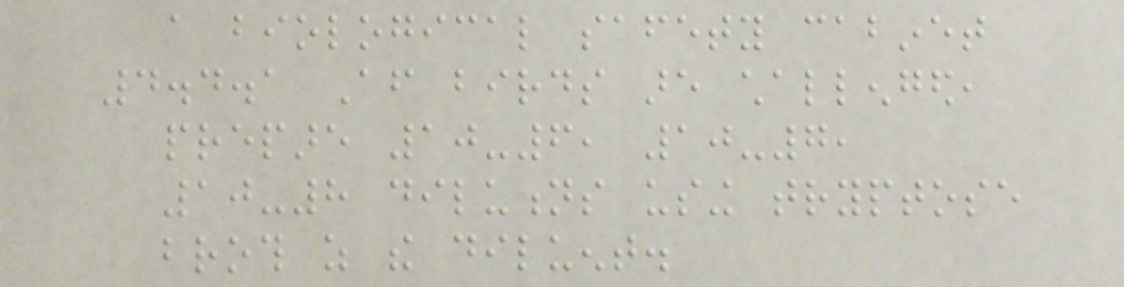a biological safety cabinet
4.4.1 After birds are challenged,
prepare 10-6, 10-7,
10-8 dilutions using tryptose
broth as the diluent.
